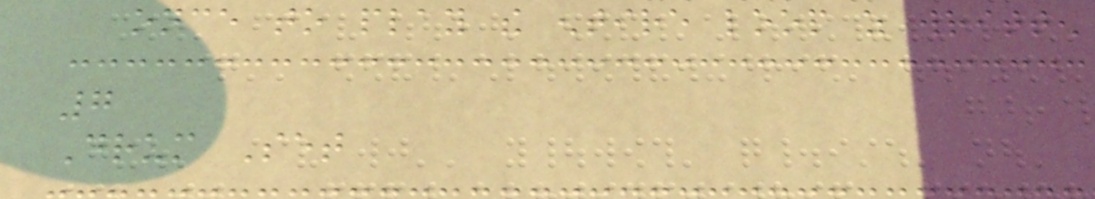once to play the entire loop as written
7
Drum Set
